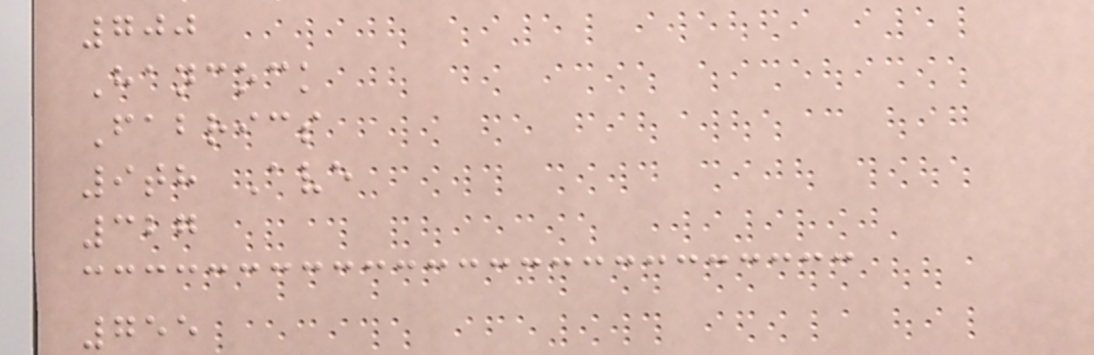700
Hancock
Fabrics
9th Ave
327
755
